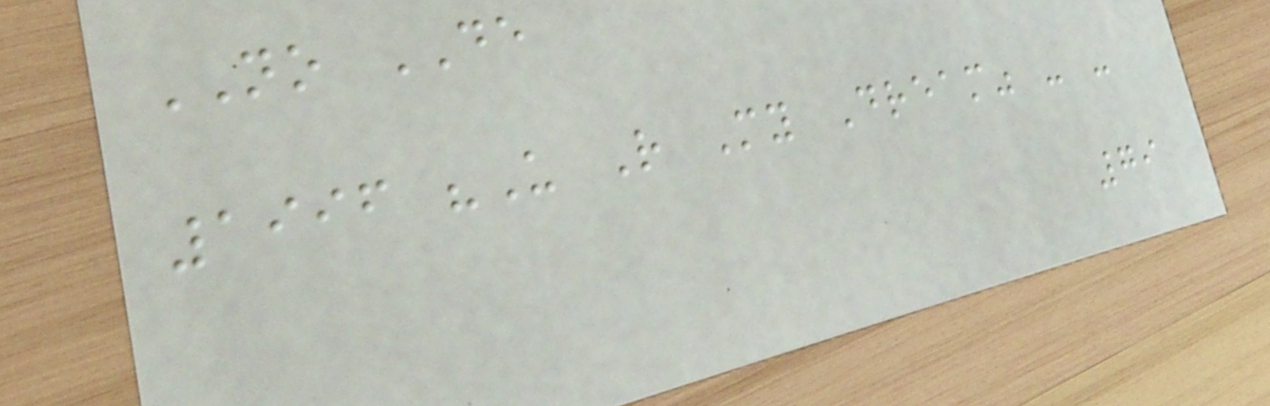NO DE
1996 "U R My Dream" - -
79
